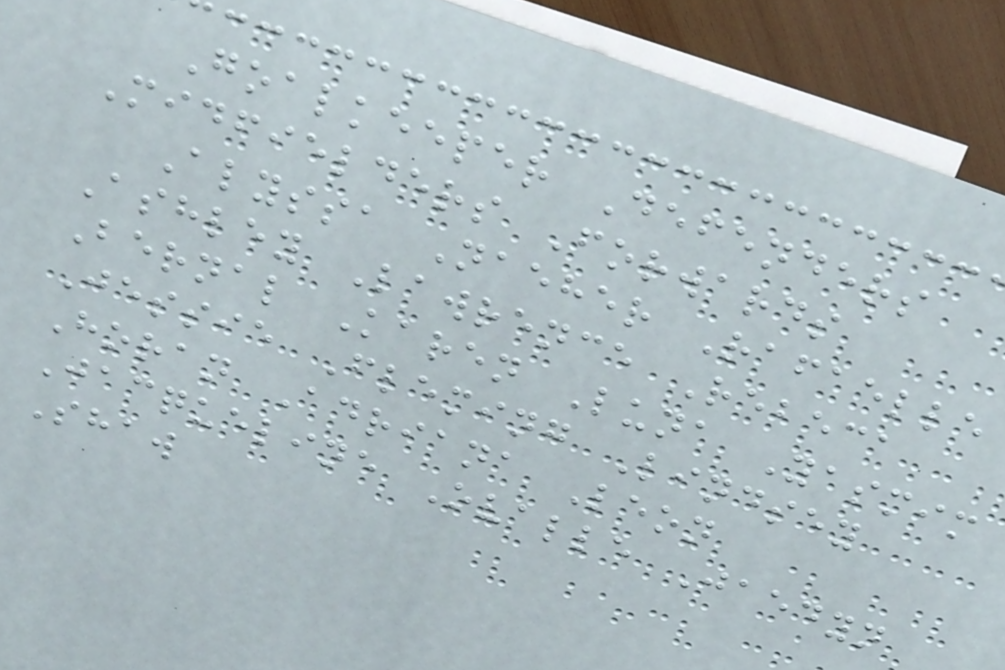Goalkeeper Defenders
Midfielders Forwards
Alyssa Naeher Rafaelle
Ashley Lawrence Rebeca
Bernal Karen Luna Yasmim
Jessie Fleming Lindsey
Horan Adriana Leon
Jacqueline Ovalle Jaedyn
Shaw
